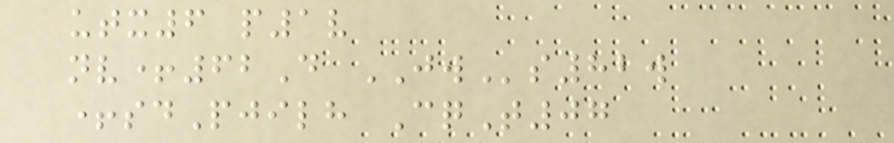utx6 p1v
nv+62D JWs82w
+sdPjilh CqT07
